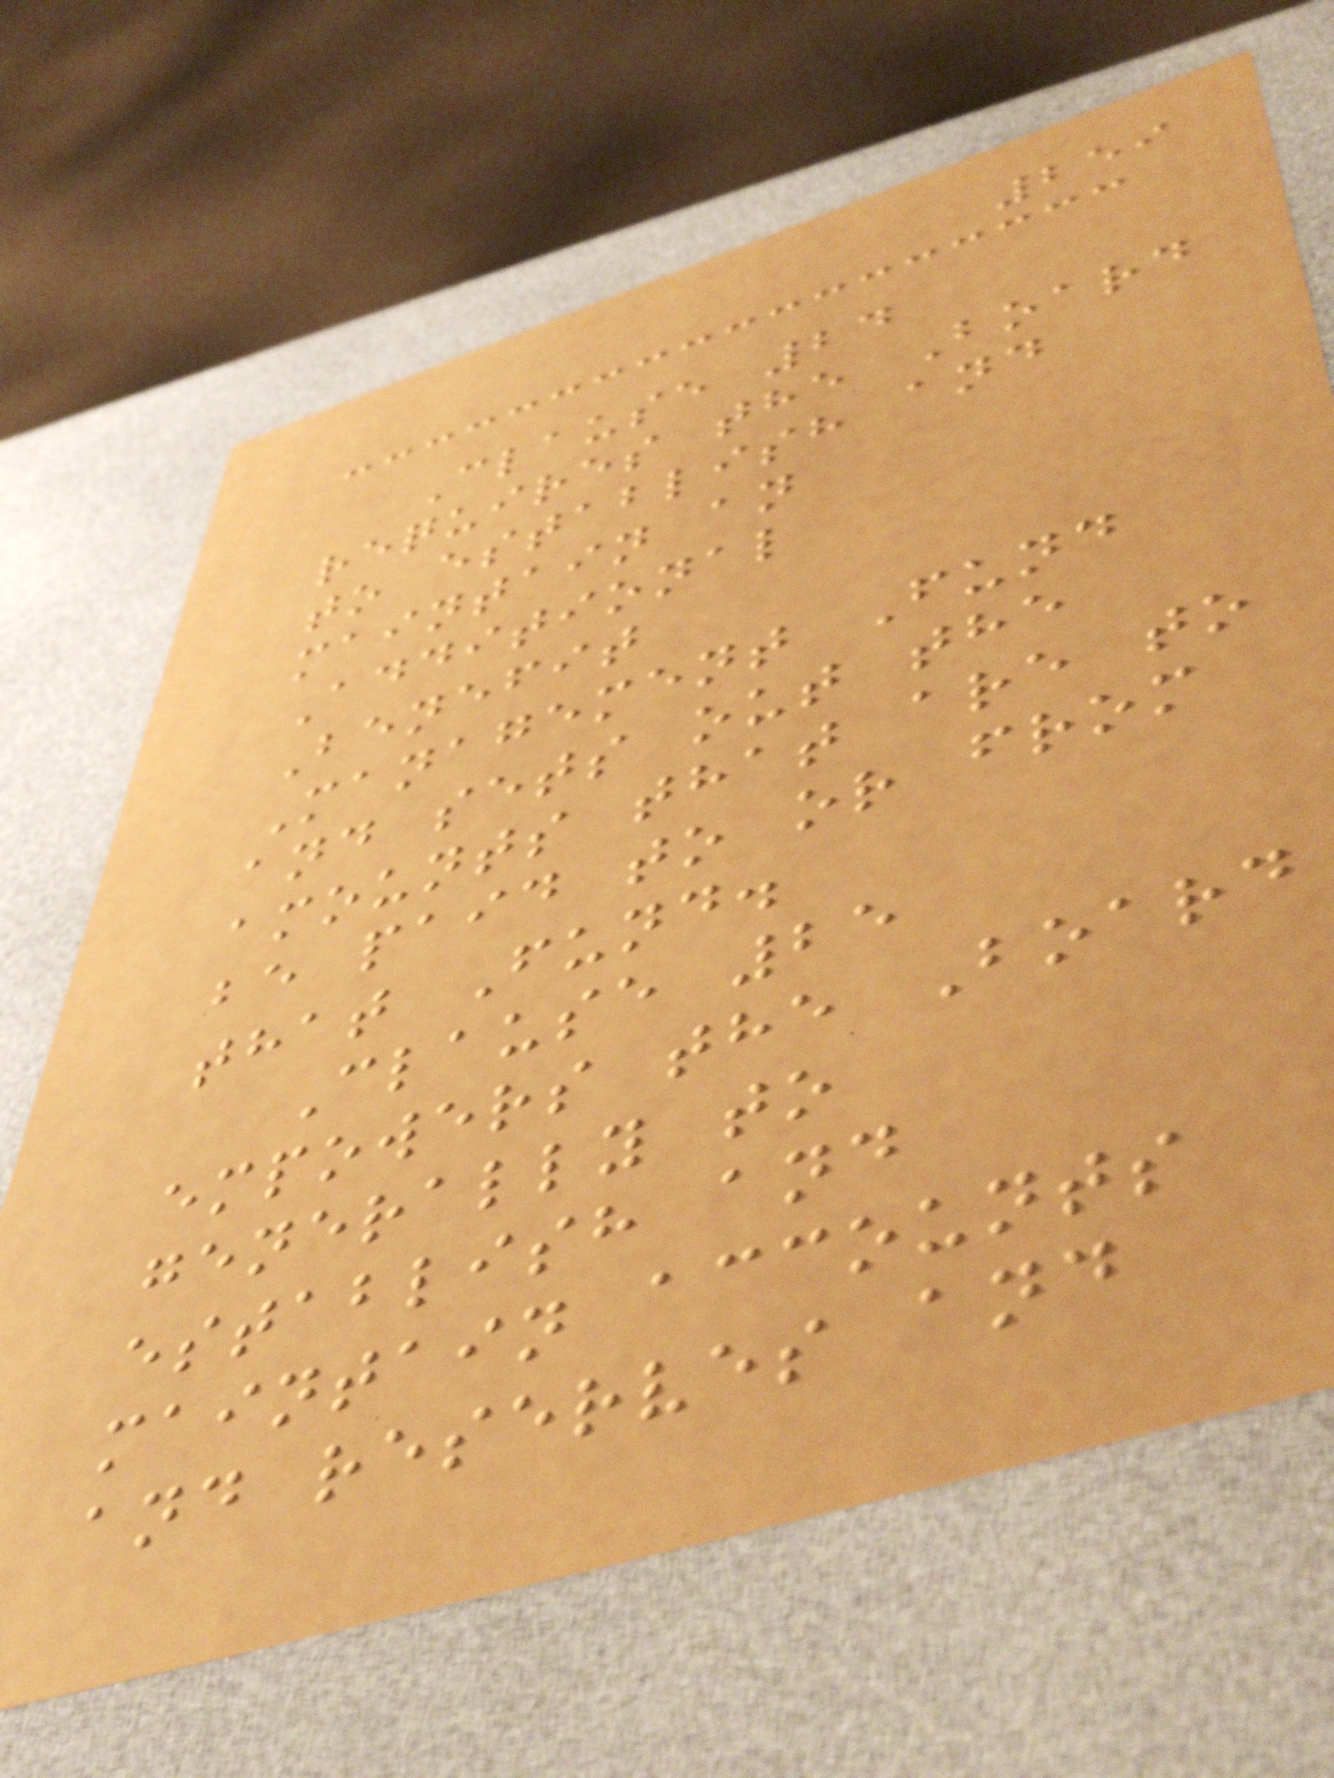259
Clause 24
requires the Board
to establish and
maintain an
Additional
Benefit
Management Fund
and sets out the
amounts that are to
be paid to or from
that Fund.
Clause 25
empowers the Board
generally to
establish and
maintain accounts
and reserves and
